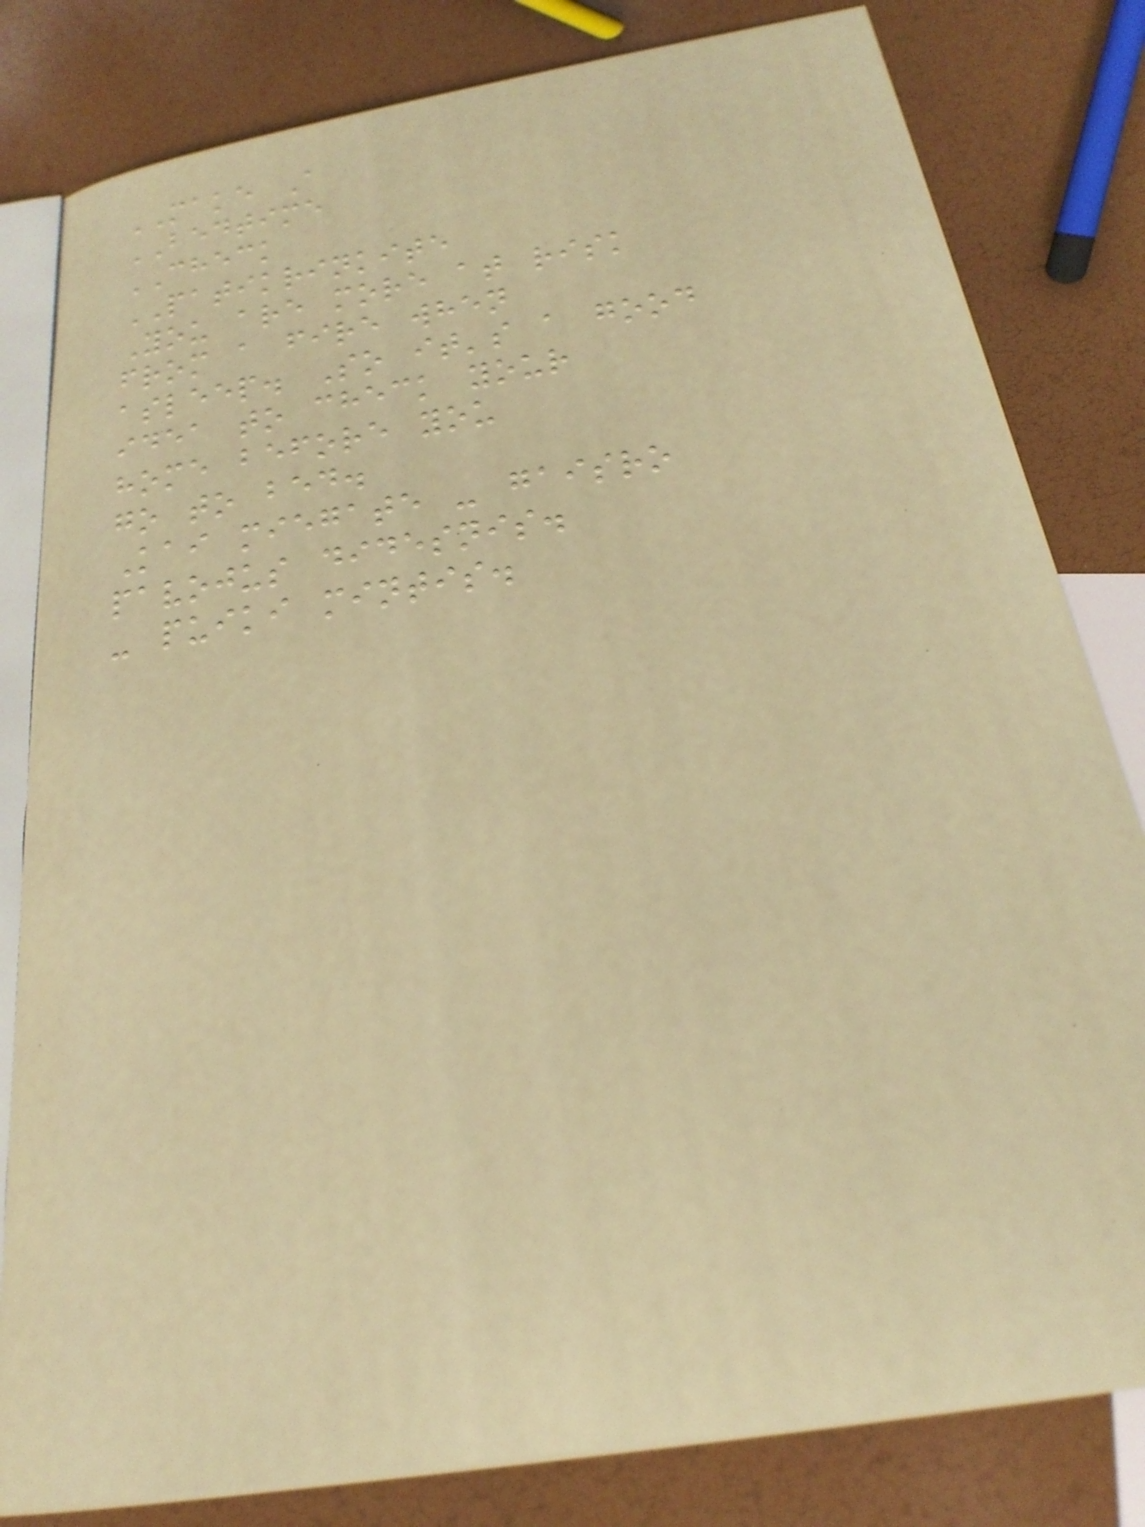MAKE A
BEDTIME
CHECK
PATIKRINKITE
You are more at risk
from a fire when
asleep. So it's a good
idea to check your
home before you
go to bed.
Kai miegate - gaisro
pavojus didesnis.
- puiki mintis.
